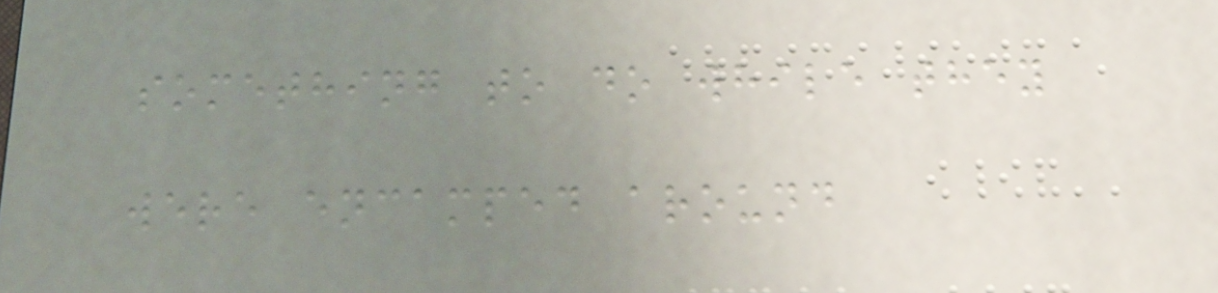something to do while they
were encamped around
